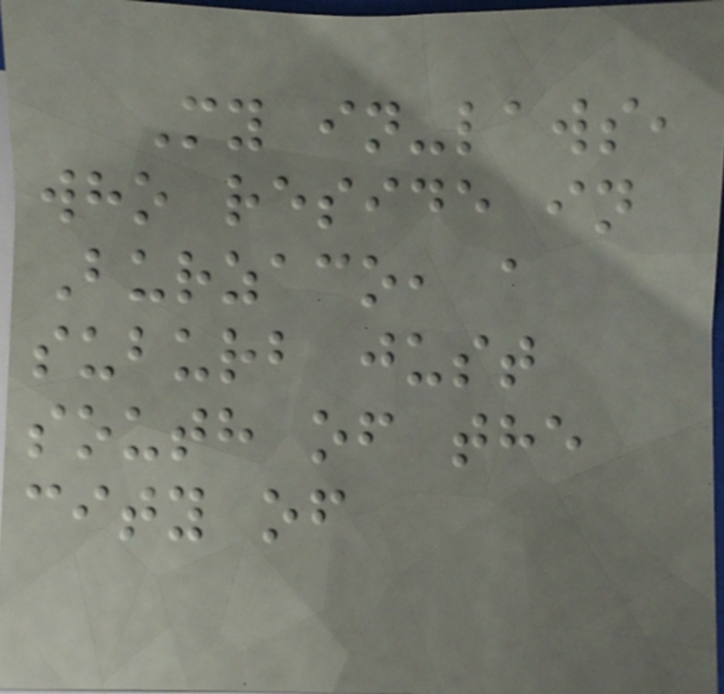My in-laws,
who reside in
Burzaco, a
suburb just
south of the
city of
